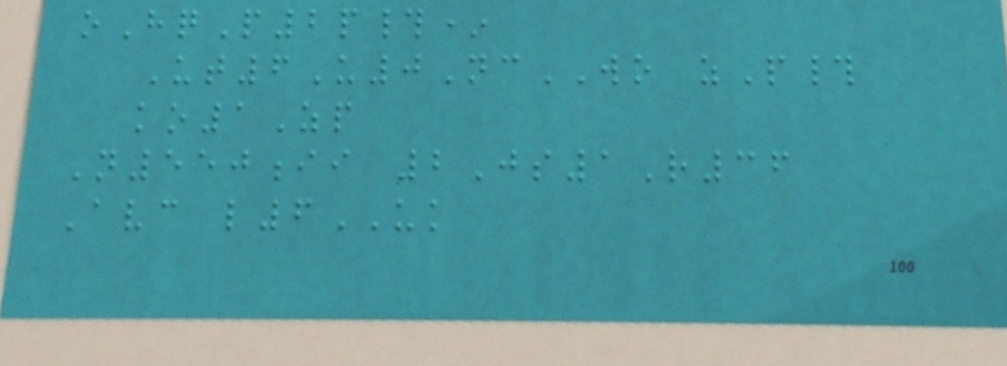oHqP2p#*
Ut6U0NcWO zP#
ko1Zp
N550ii 2Js1R36
Avc l6UK
